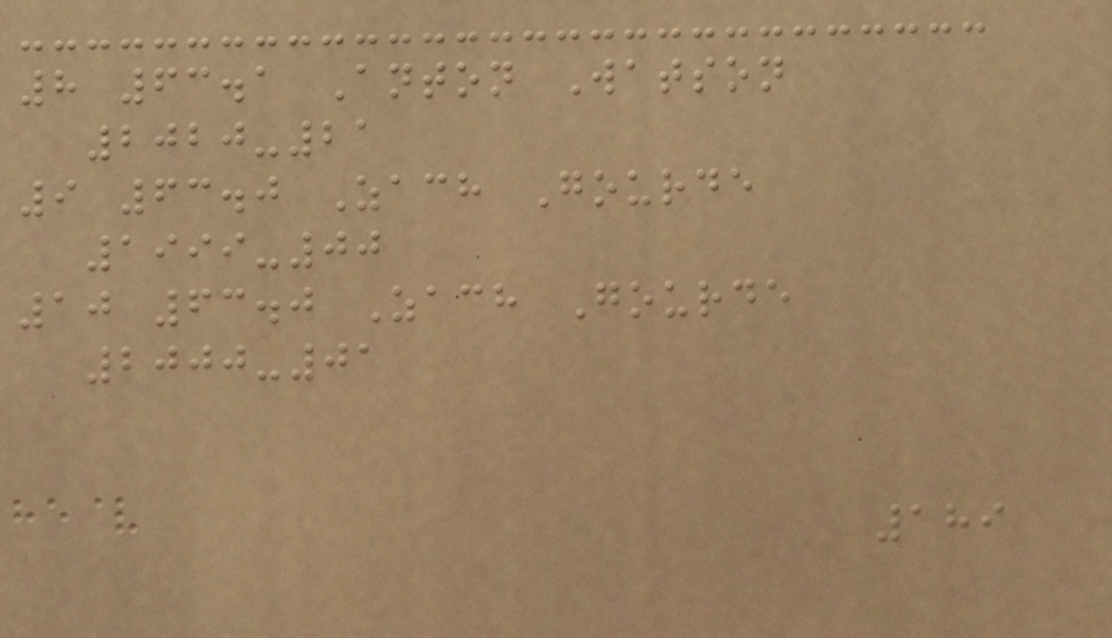8 63.1 Anton Watson
2020-21
9 63.0 Zach Gourde
1999-00
10 63.0 Zach Gourde
2000-01
189
